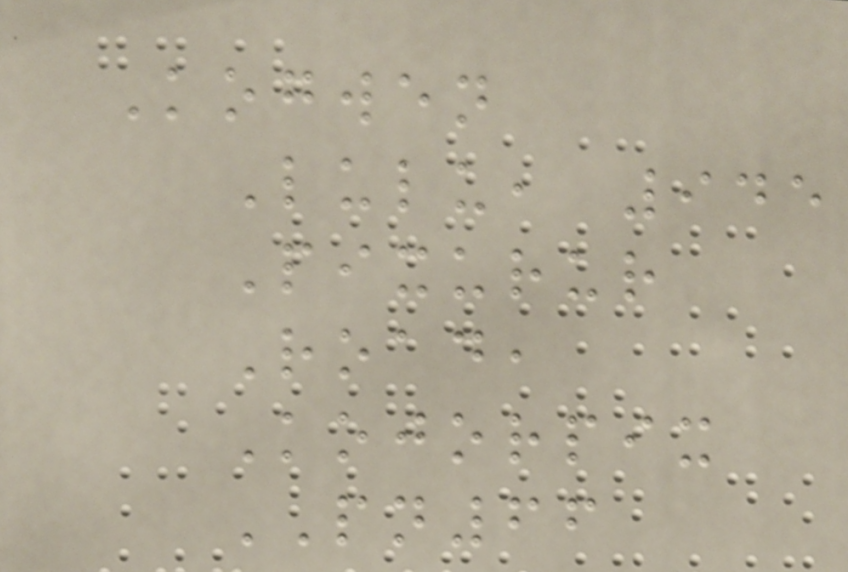Kogwen
Lulu, 945
Pixurur
Road,
Kojorpix
PN66
